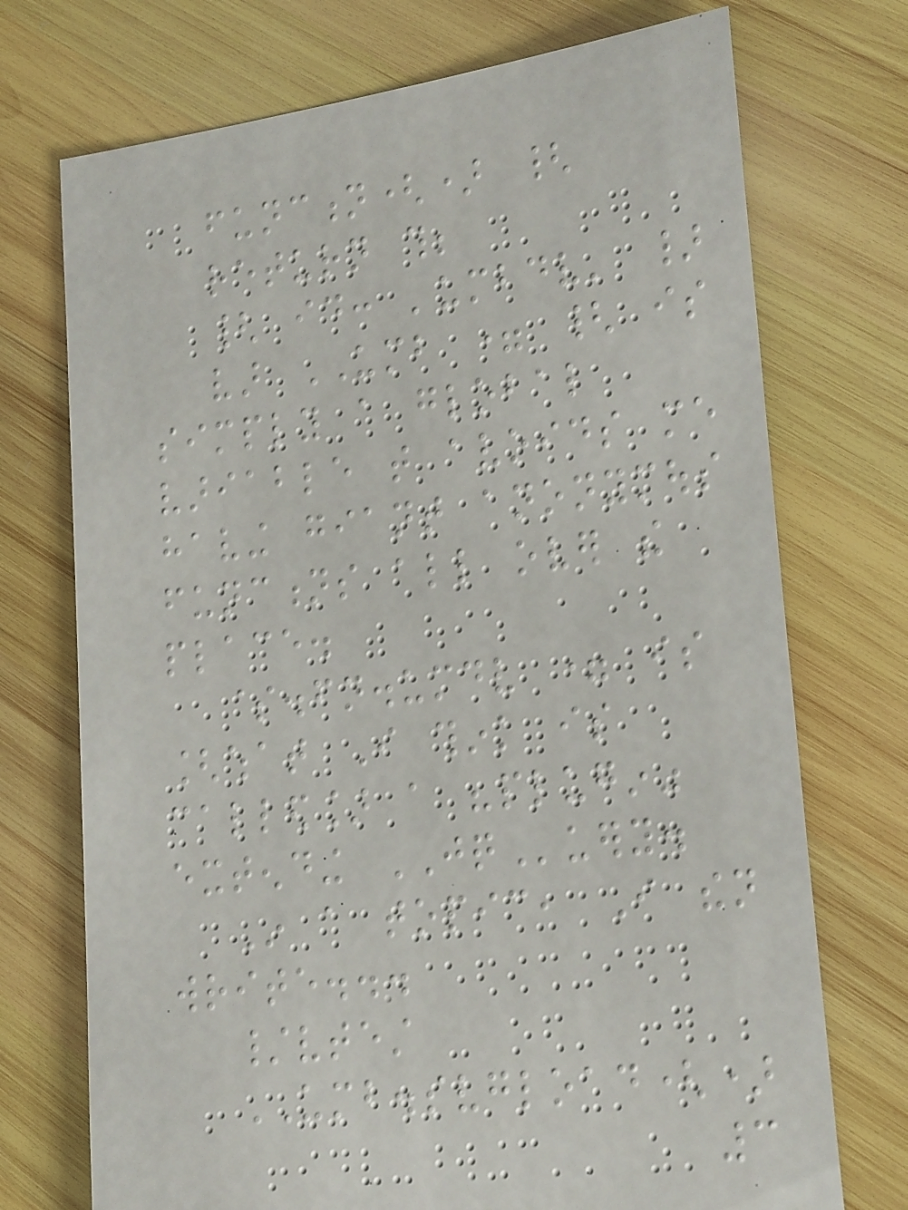function() {
return this;
{ id: 'umbdv' }
var UMB = { is
simply a global
variable that avoids me
having giant anonymous
functions all over the
place.
$.fn.umdv = is
[what I think is
called] a "plugin"
extending JQuery.
In a topic, I then
write...
/vtest
UMB.svgload()
3
